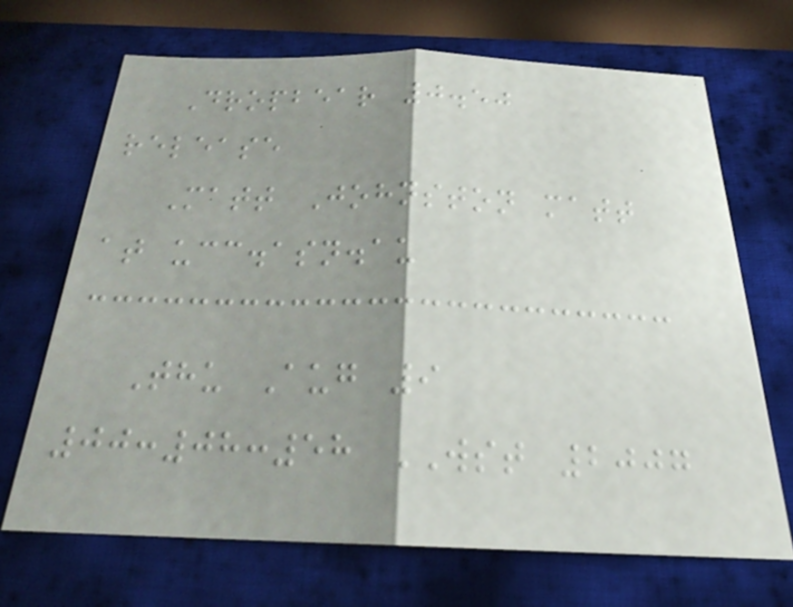Dropbear 0.50
release
Matt Johnston matt
at ucc.asn.au
Thu Aug 9
00:08:58 WST 2007
